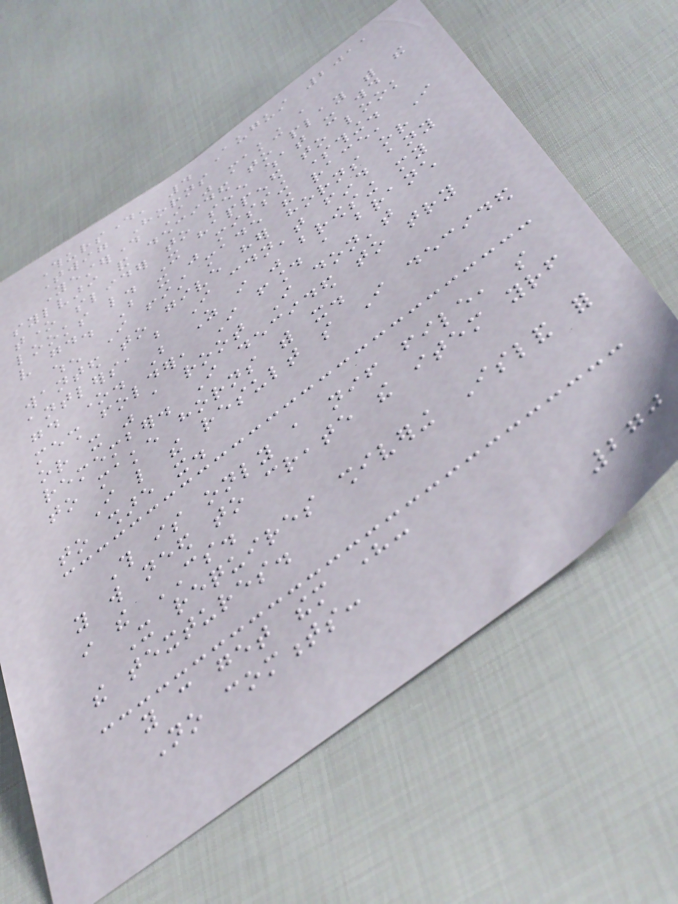Thursday, 4 August 2011
Twig Horns
Yesterday I was making a
sylvari and decided to play with the
tone slider to see what it would
looks like. It happened to look
very good. But it was missing something.
when I fist made the race, I
wanted to give her horns or
antlers, but I couldn't find any
good one. But As i was browsing my
mesh folder, I found a branch
or it was a root I don't
remember. I decided to try
to make horns with it.
I like the result so I decided
to share it.
This is only a nif file, so
you will need to create the item yourself
in the CS.
It requires shivering Island for
the textures.
you can get them here:
No comments:
270
